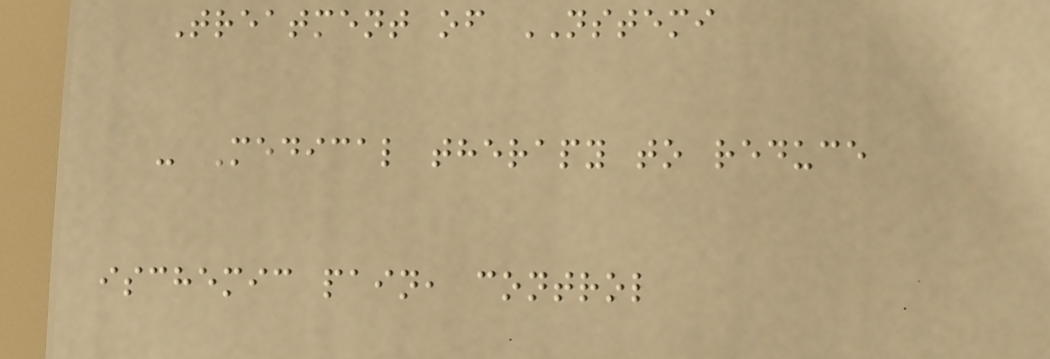Treatment of NSTEMI
- Medical therapy to reduce
ischemic pain, control
